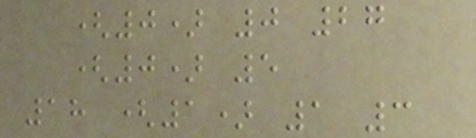(0) 0 27
(0) 5
18 (1) 1 3
